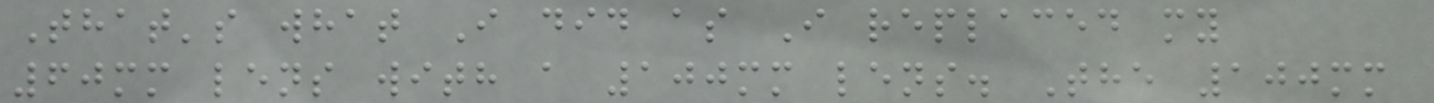That's what I did as I replaced my
60mm lens with a 100mm lens. The 100mm
